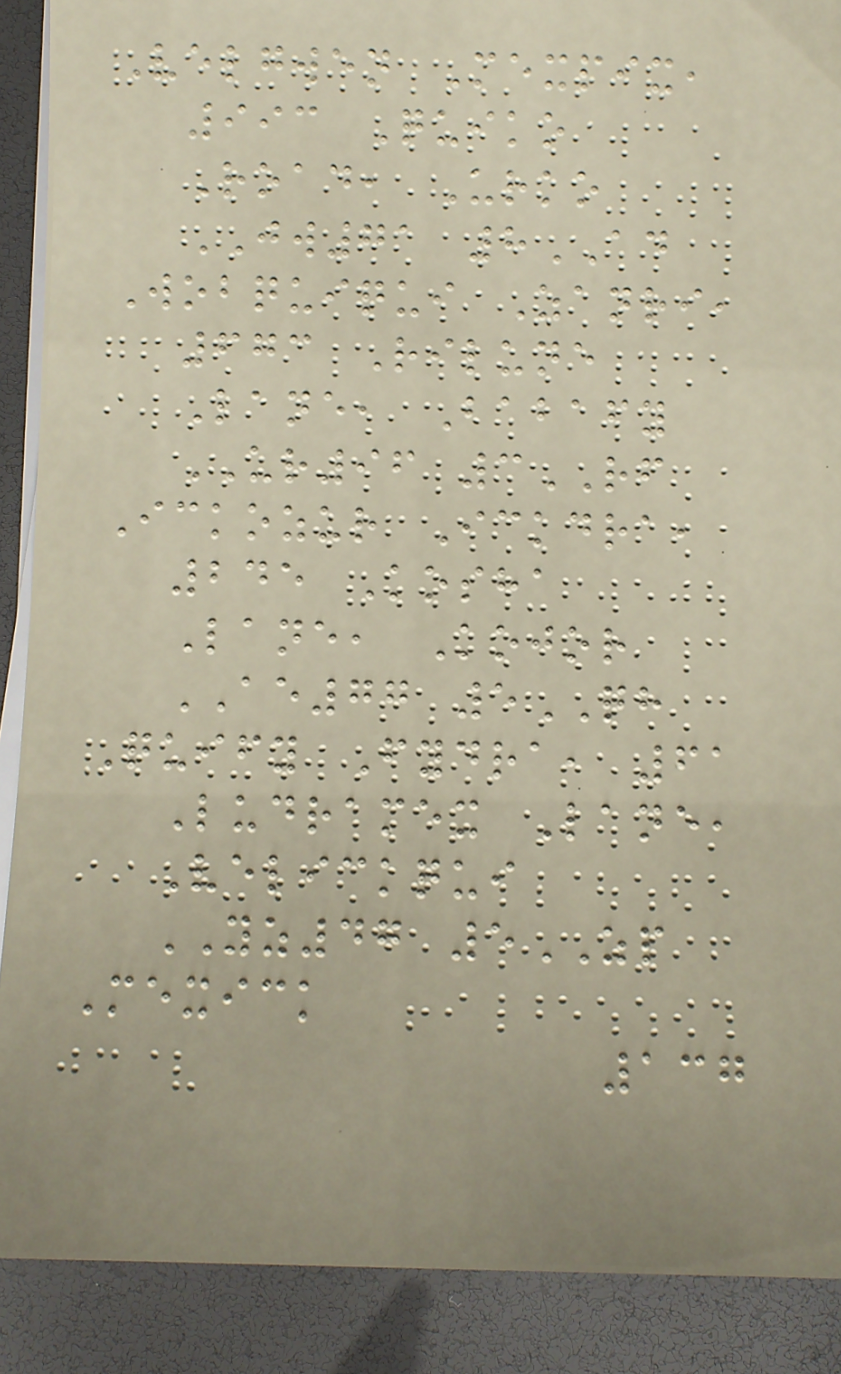Velgwen Mexpix,
993 Quiko
Road, Urko
JW71 8AD
Wobquiqui Zanri,
673 Rilune
Lane, Babafy
UR96 3RF
Ickozur Ickdra,
245 Kosha
Lane, Kojor
AE77 5QH
Quify Fydra, 61
Ludramex Lane,
Velickqui
YZ47 5ZP
Mexick
137
